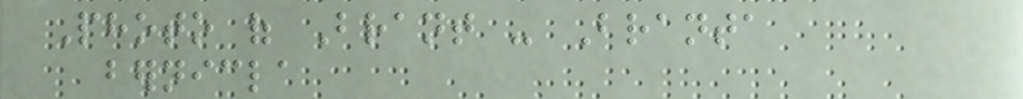Photo of Brant - Branta
bernicla
